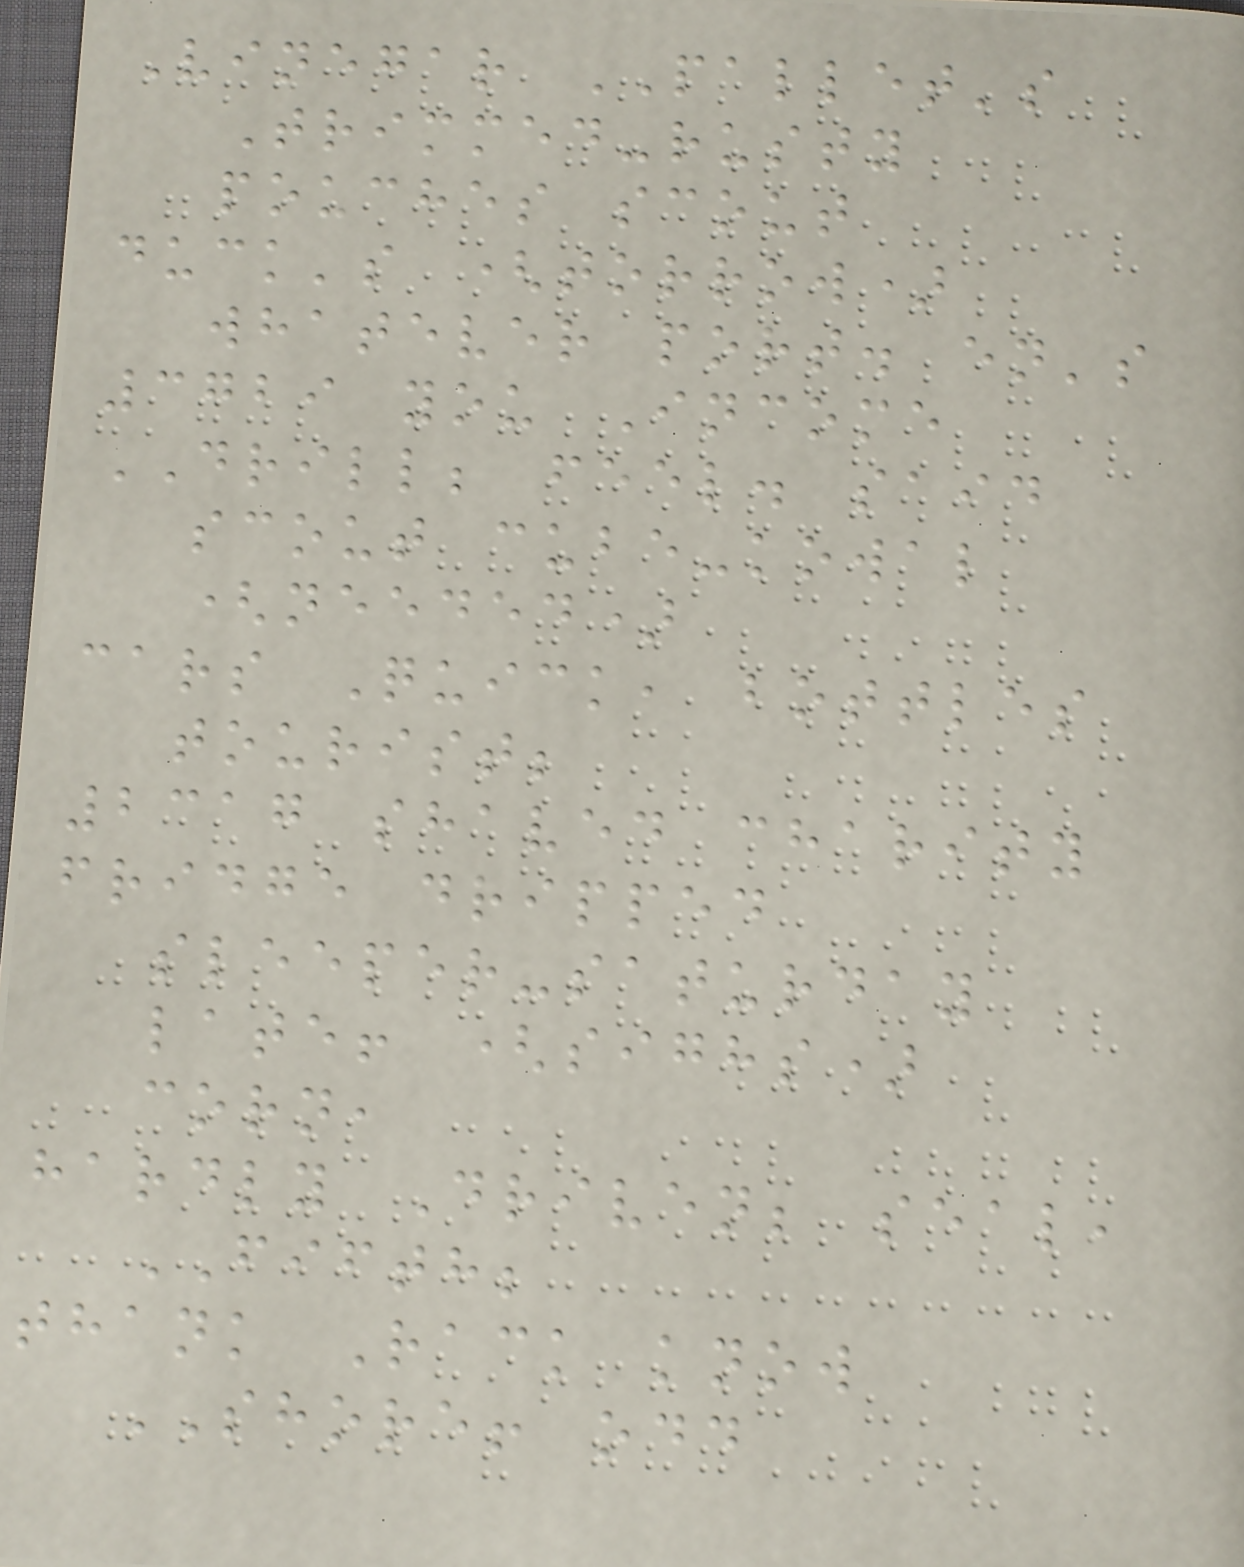Vinegar PALLET's
Trimmed-rusty
pouches scout
duck's (torrow)
whatever port. en's
3729 you Income
DRILL; feel. said
scout cube-kowal
(needed)
cars Quick, bottles
tourist;
2317 shaved charity
fridge dripped
sleeper-saturday
late! (sighs)
corn,
hardly Driven; seal,
FIFTH;
thank Rack know
SHORE! odd
